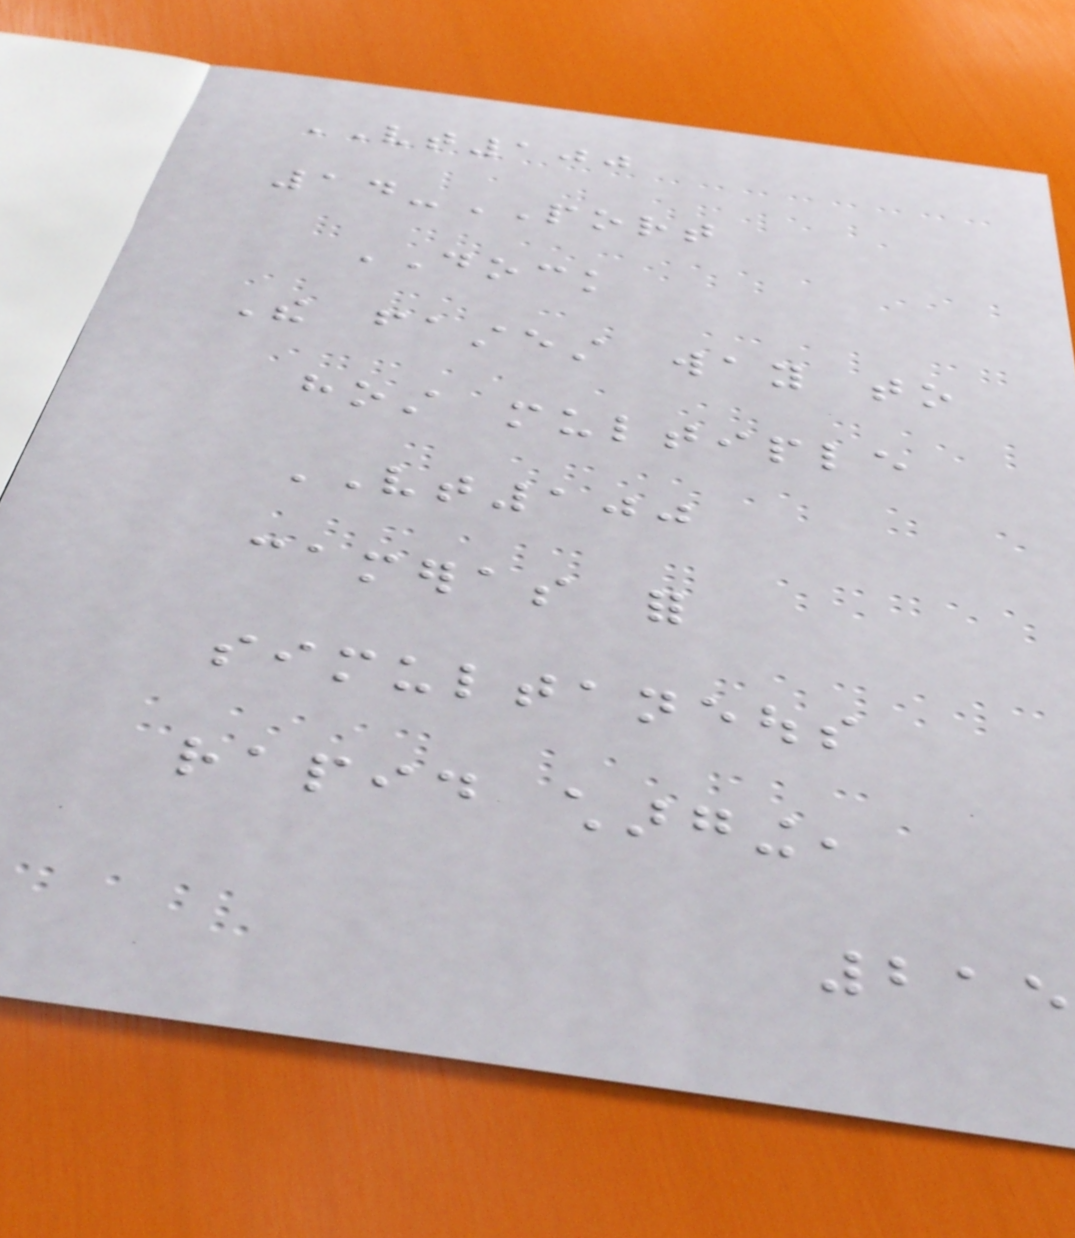VT100
14-PORT
DOCK
The fastest way to
host multiple
VT100
cameras for
simultaneous
rapid charging,
215
